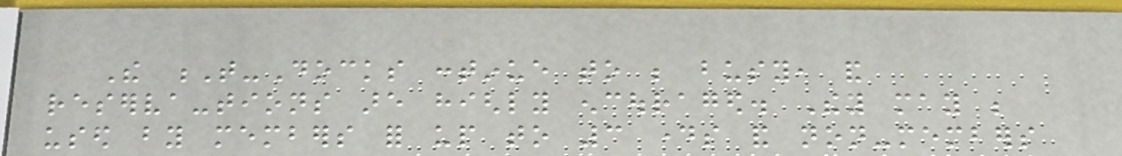The T-Docks continue to be busy, and
reserva-tions are highly encouraged. They may be
used by members for up to 3 days and non-members
